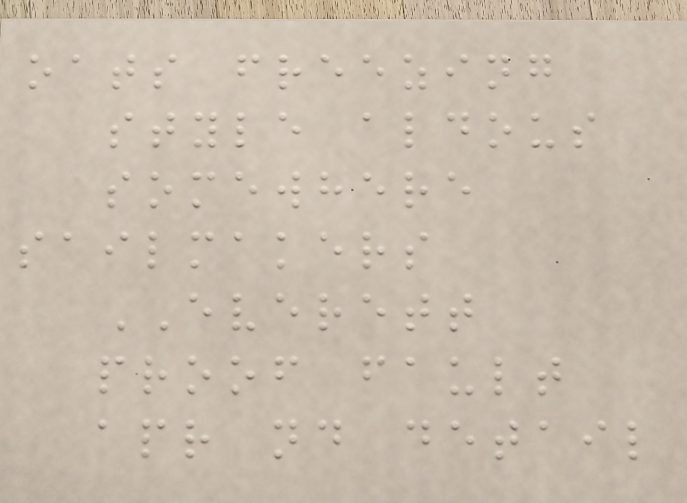oats freezing
style aldous
somewhere
sailmakers
EVERETT
proof fault
apr nd detail
